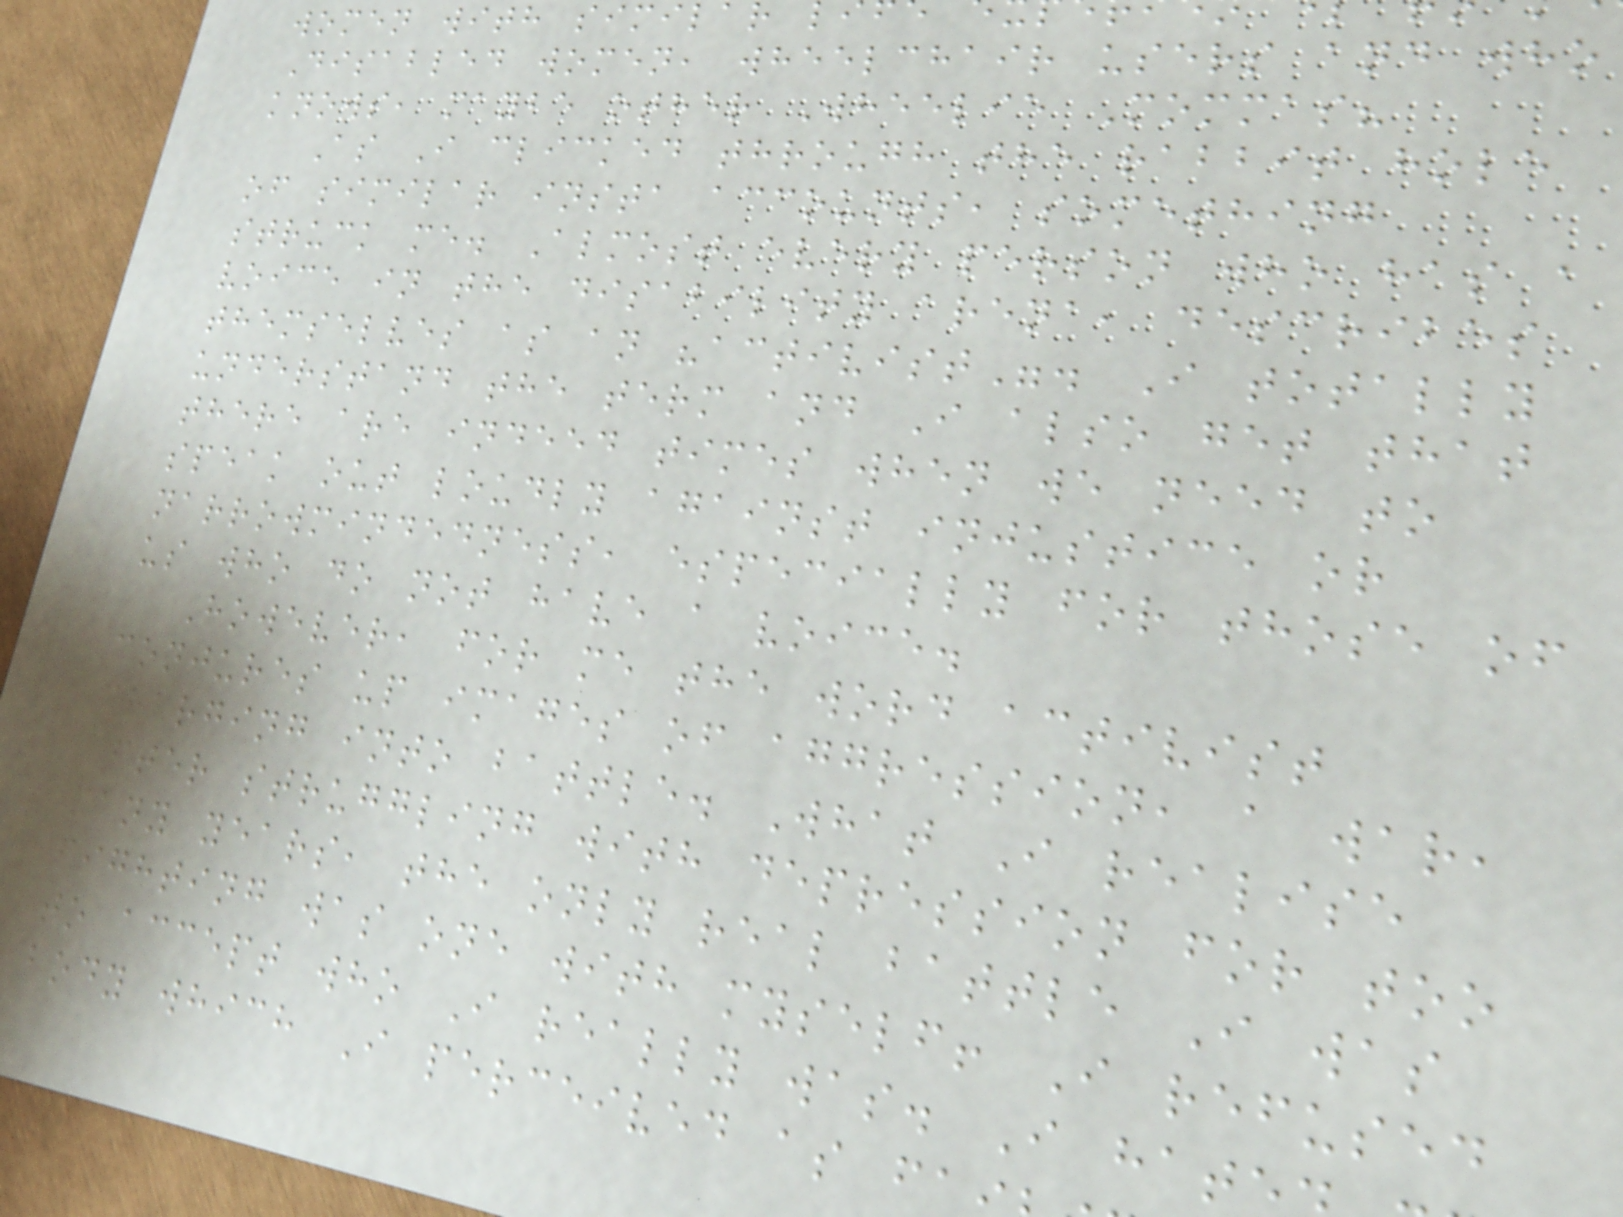women with similar
Disabled women, wheelchair users and who
knows, maybe other Wheelie Mommas?
As I clicked through the rabbit hole
of similar insta accounts, something
struck me. Almost every person who has a
voice in the disability arena, describes
themselves as an "activist". I totally
understand the term and I also get that
there are indeed times when we need to
speak out loudly against injustice or
narrowmindedness, especially for those of
us who do not have a voice.
However, for me the word activist
conjures up images of aggression, a war,
charging into battle. What I realise
after struggling with depression for too
many years, the only real battle I was
fighting was one with myself! I refused
to accept who I really was. I hat
body which I perceived as fa
